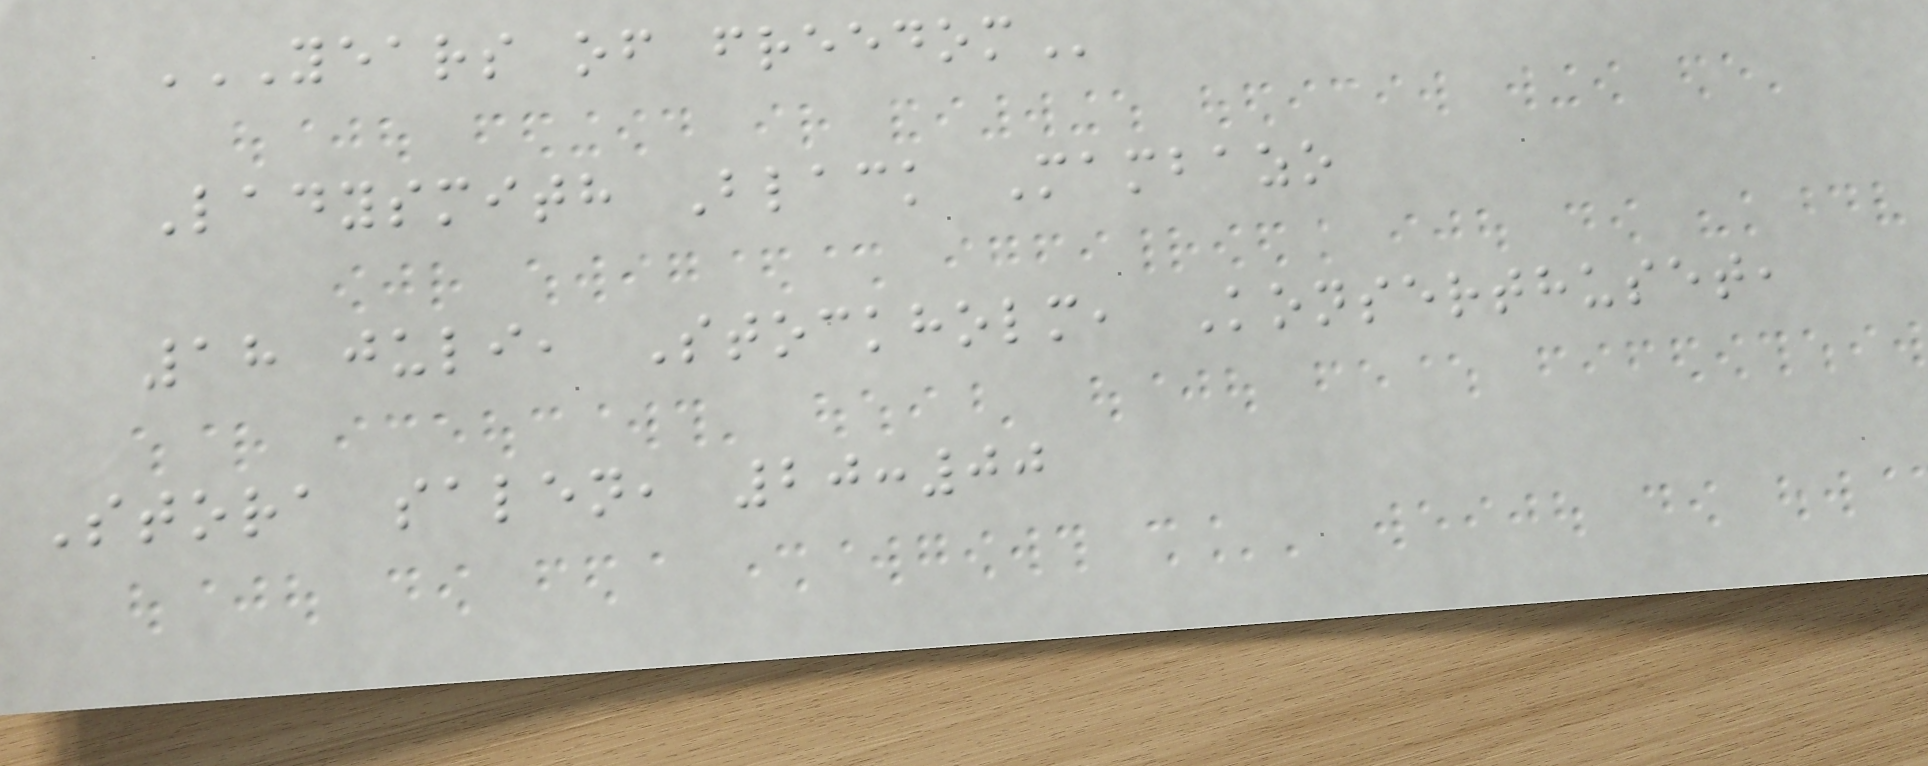YEARS OF FREEDOM
Ladysmith Black Mambazo
18 juli, Stockholm, Konserthuset,
Stora salen, 20:00
